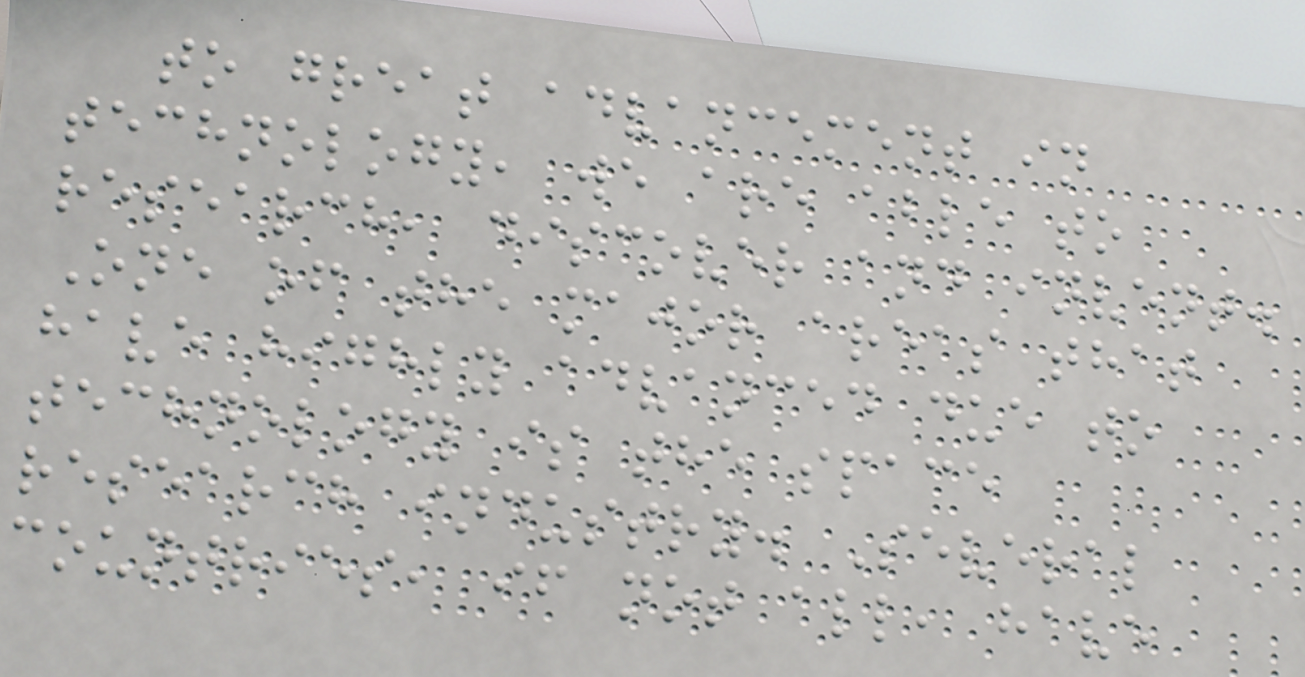to great advancement in
technology, we are able to
research, discover and invent.
One of the major areas that
have highly advanced due to
technology is the space
research industry. Several
countries, if not all, have
